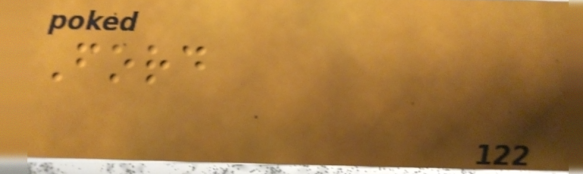Ford
